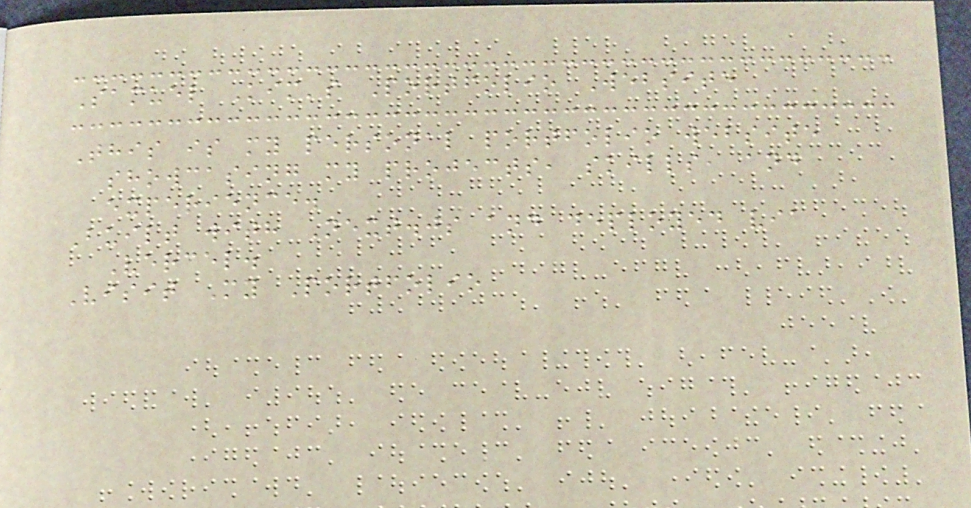Samuel Kim's Portfolio Website
This is my personal portfolio website
showcasing my projects, skills, and
experience.
Built with Next.js and deployed via
Vercel.
Visit My Portfolio
